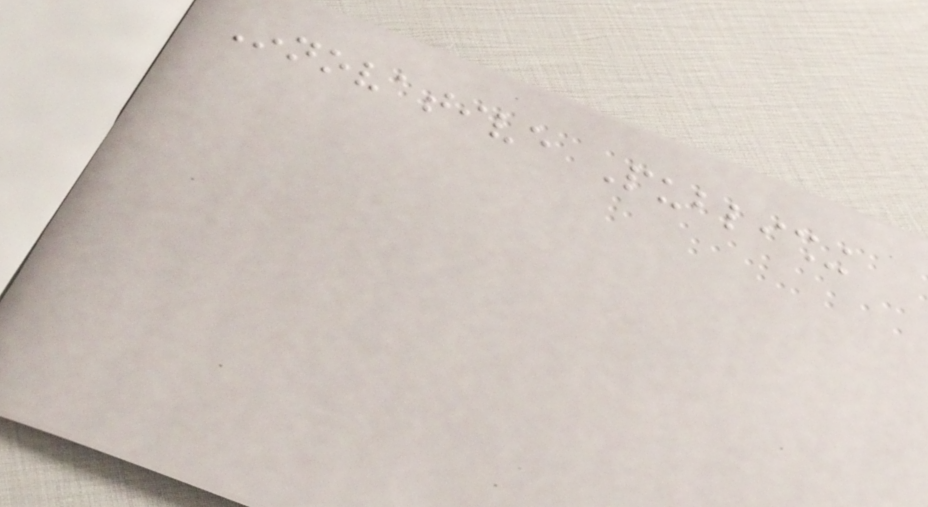Innovative Publishing
